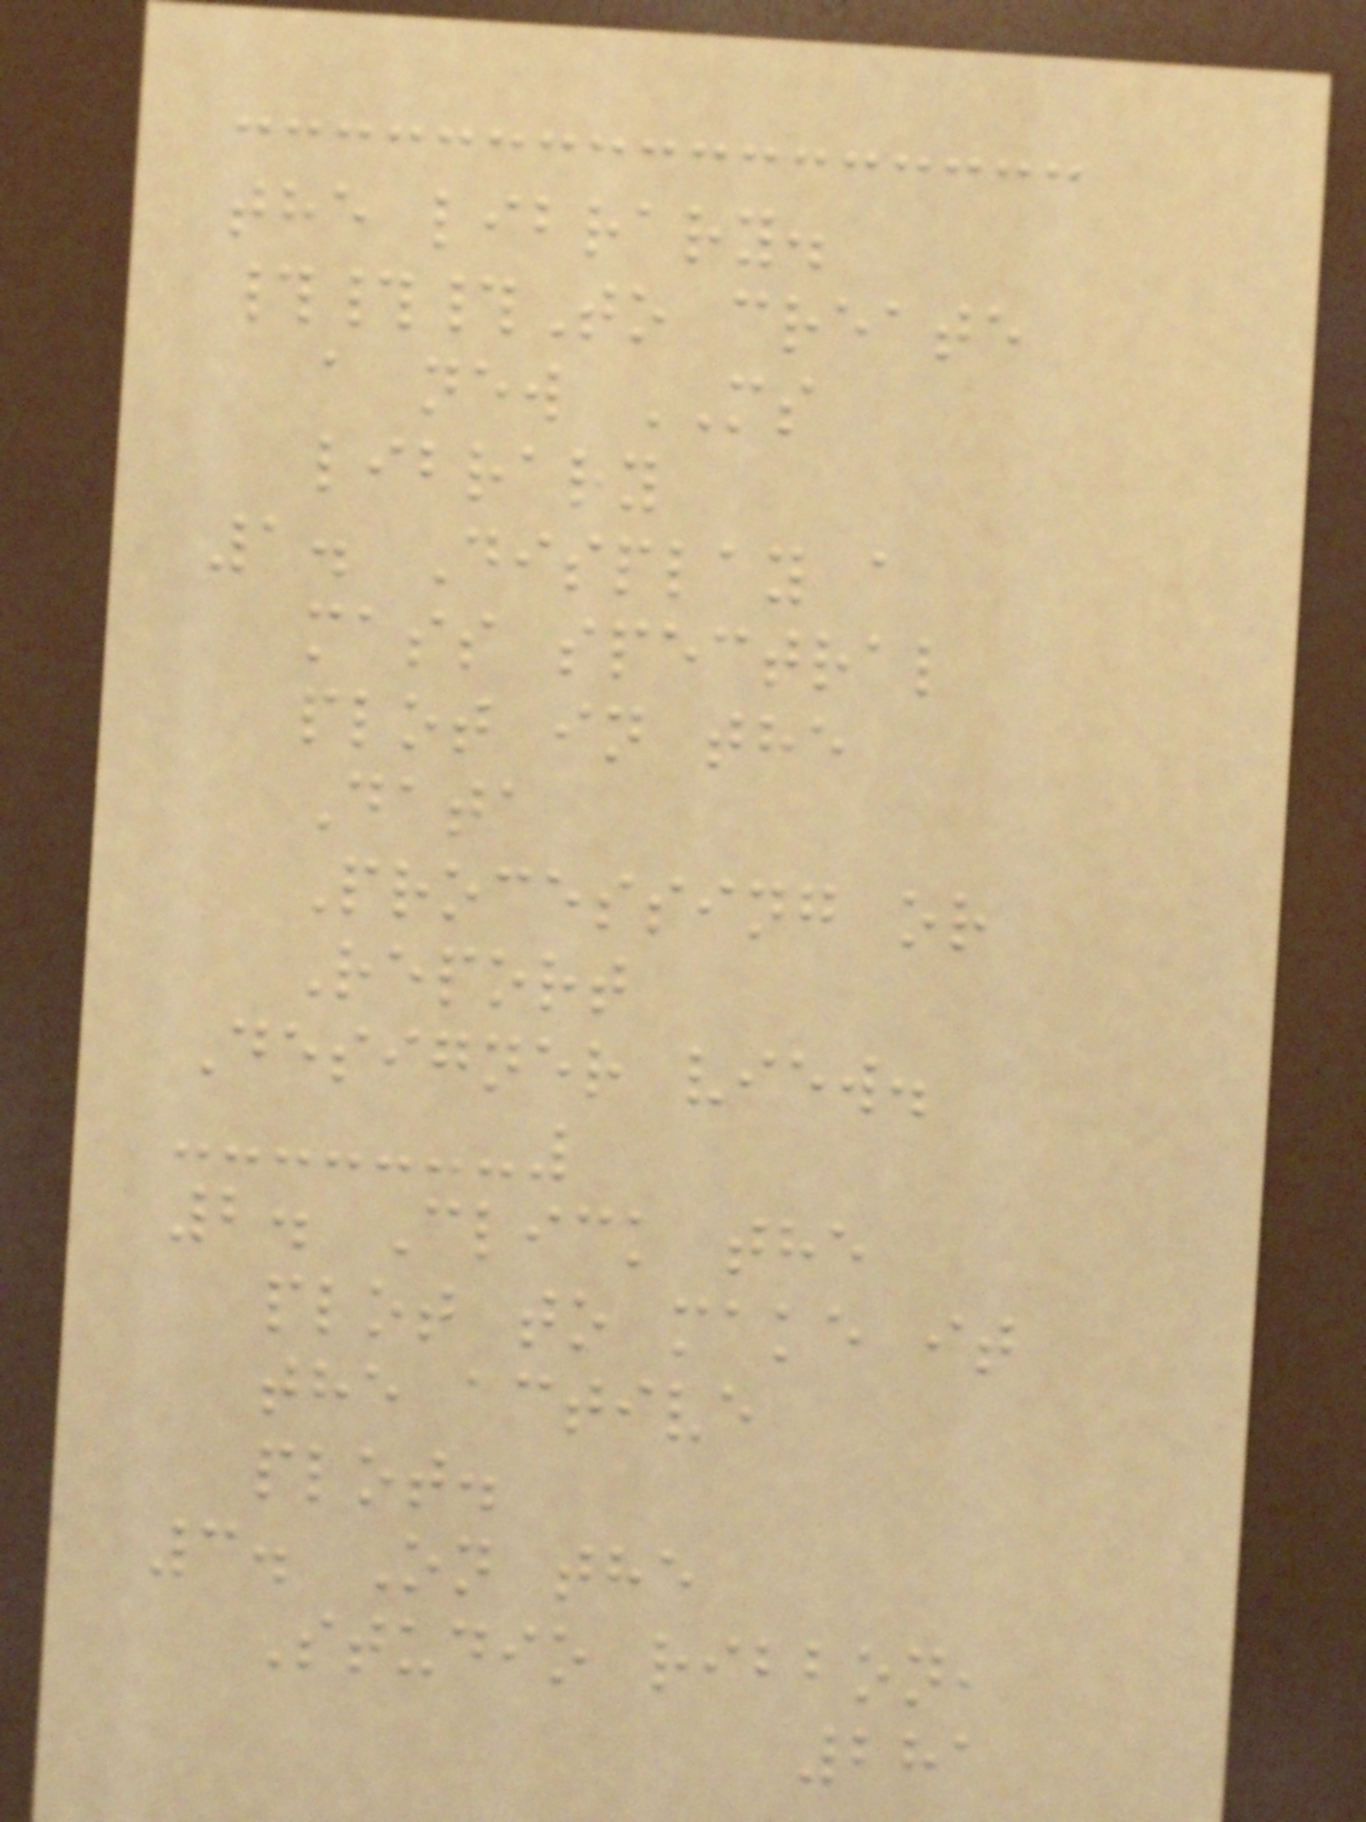the library.
###To create
a new MS
library
1. Display a
mass spectral
plot in the
Data
Processing or
Report
Designer view.
2. Click the
plot to make it
the active
plot.
3. On the
Studio ribbon,
281
